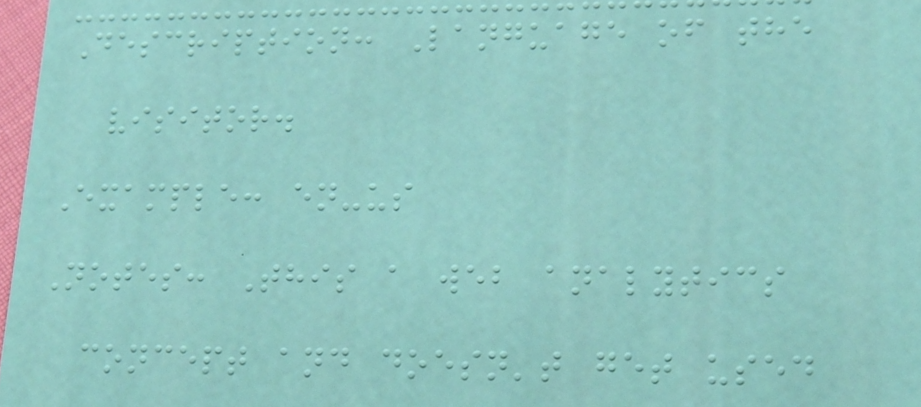Description: Language of the
visitor.
Example: en-us
Notes: This a web analytics
concept and doesn't get used
